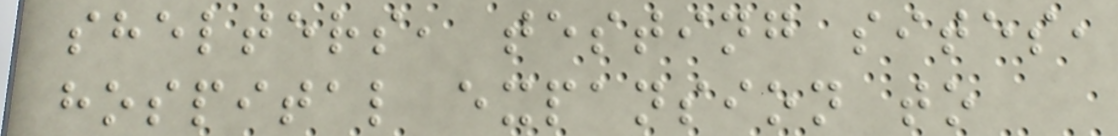shelters, testing sites,
hospital expansion to
